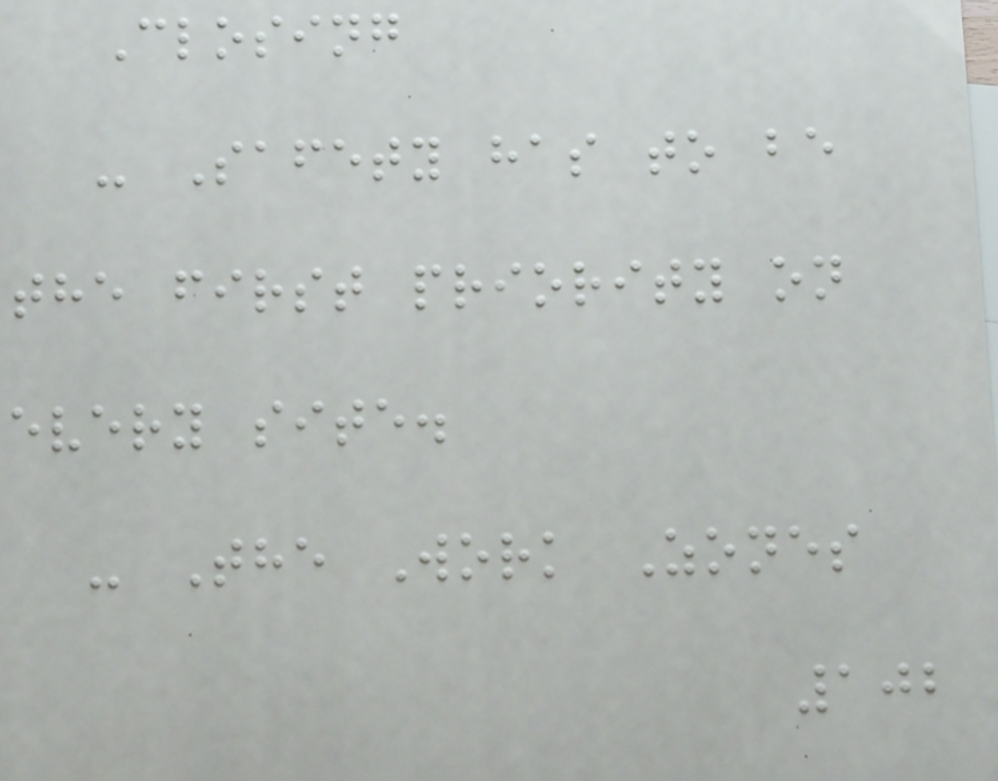Closing
- Safety has to be
the first priority on
every site.
- The Work Zones
102
